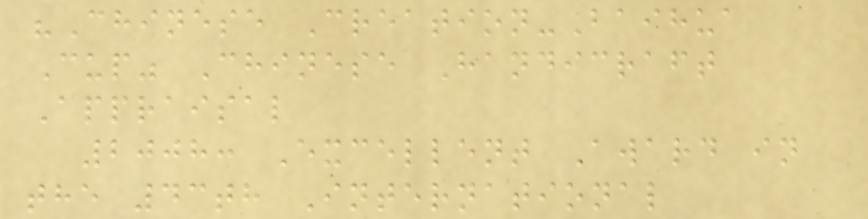"Chinese Creation-Baihua
Cup" Chinese Handicraft
Appraisal
2008: Excellent Award in
the 43th International
